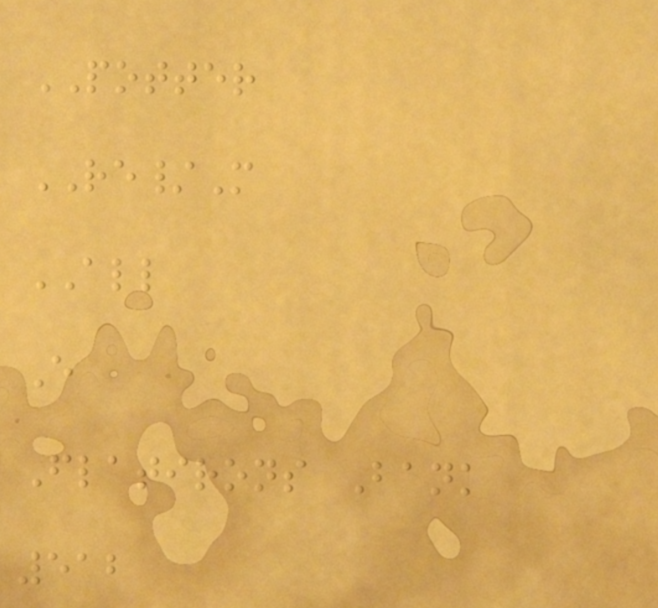POTTER
RE/M
ALL
E
Flatirons Bank
512
